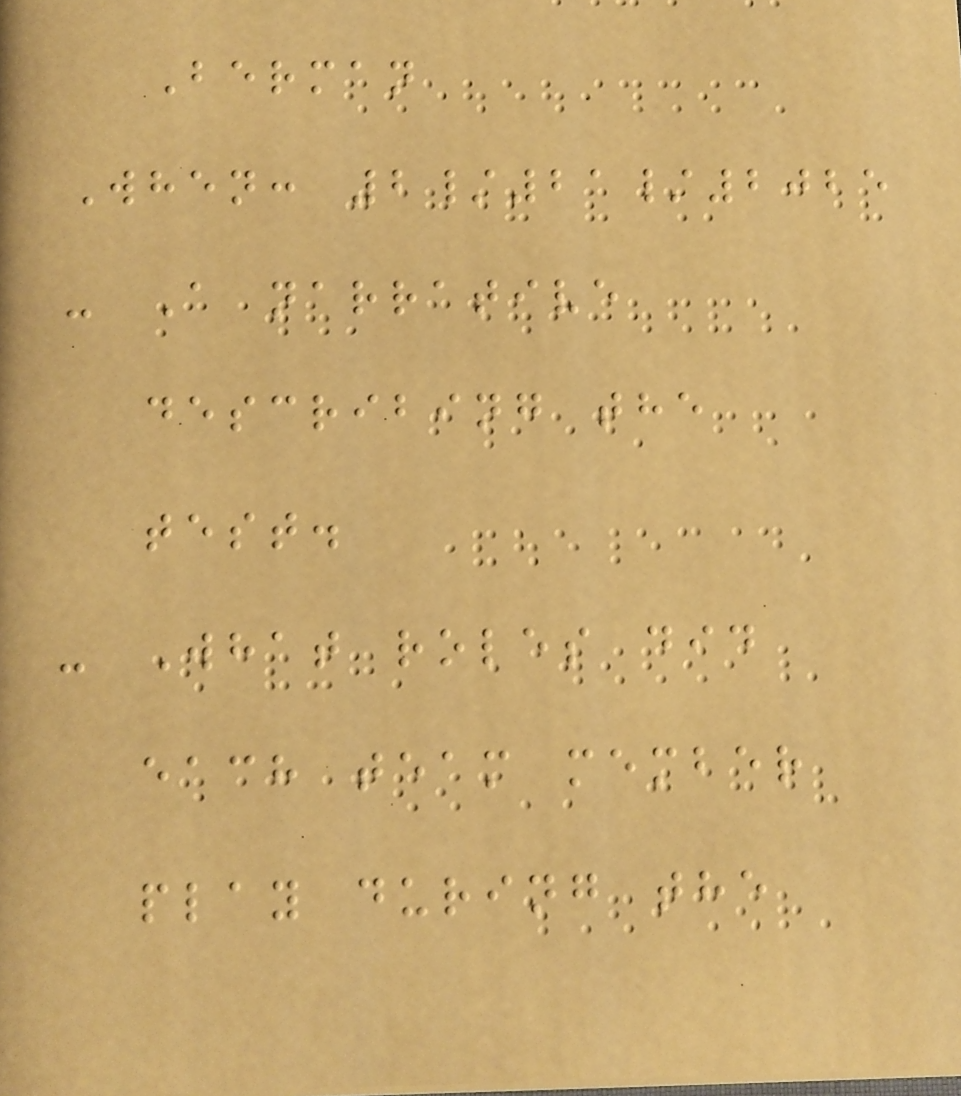Berman
When: 2/21/2025
- A narrative
describing the
test.
- What roles did
each team member
play during the
